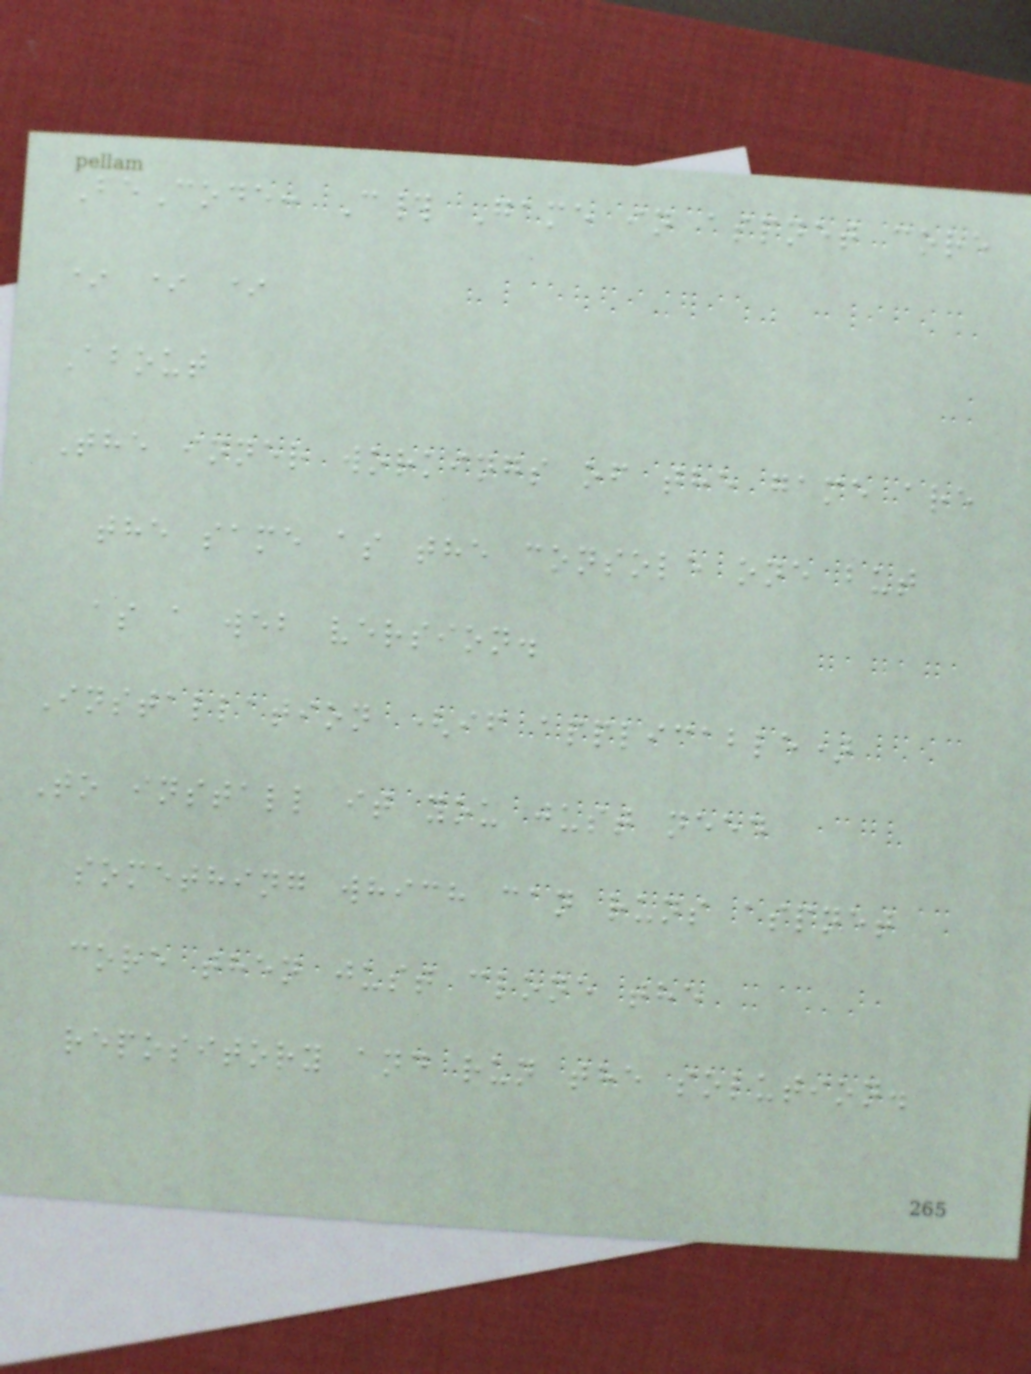BeCode: C# Game in aspnet core
* * *
About
The inner workings of the game are
the same as the console one but
as a web version.
Installation (if applicable)
To install it you just need
something which can runs aspnet
core then just clone the
repository and run the solution.
